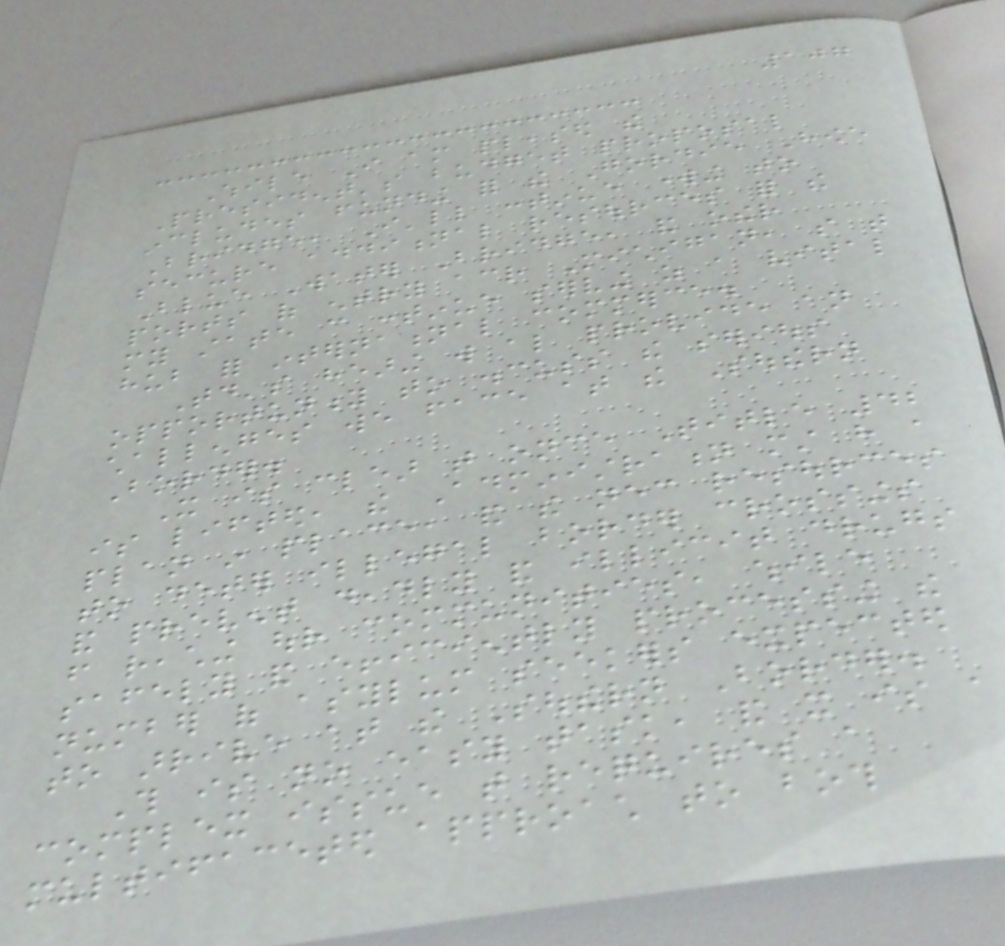107
While I am pleased the
President's budget proposal
includes funding for the Gordie Howe
Bridge, I'll continue working to
secure additional resources for the
Blue Water Bridge, and other
ports of entry across Michigan, so that
my state can continue serving as a vital
hub for international commerce.
Today's hearing will also provide an
opportunity to discuss the serious
challenges we face at the Southern
Border.
It is clear that once Title 42
is lifted, the Administration must have a
plan in place, and the necessary resources
to deter illegal border crossings
and prevent deadly and illicit drugs
from reaching our communities, while
safely and efficiently processing the
number of asylum seekers expected
to arrive at the Southern Border.
This is no easy task, and it is a
complex issue that requires a
multifaceted approach to both
